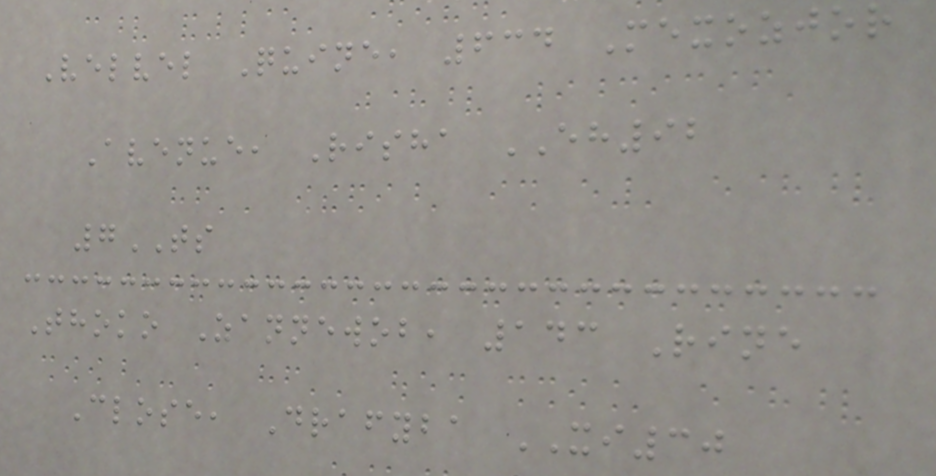Velvel Quine, 634 Mexozjor
Avenue, Risha EH92
7TS
Thoko Zannewob, 143 Rine
Close, Drafyba XI30
